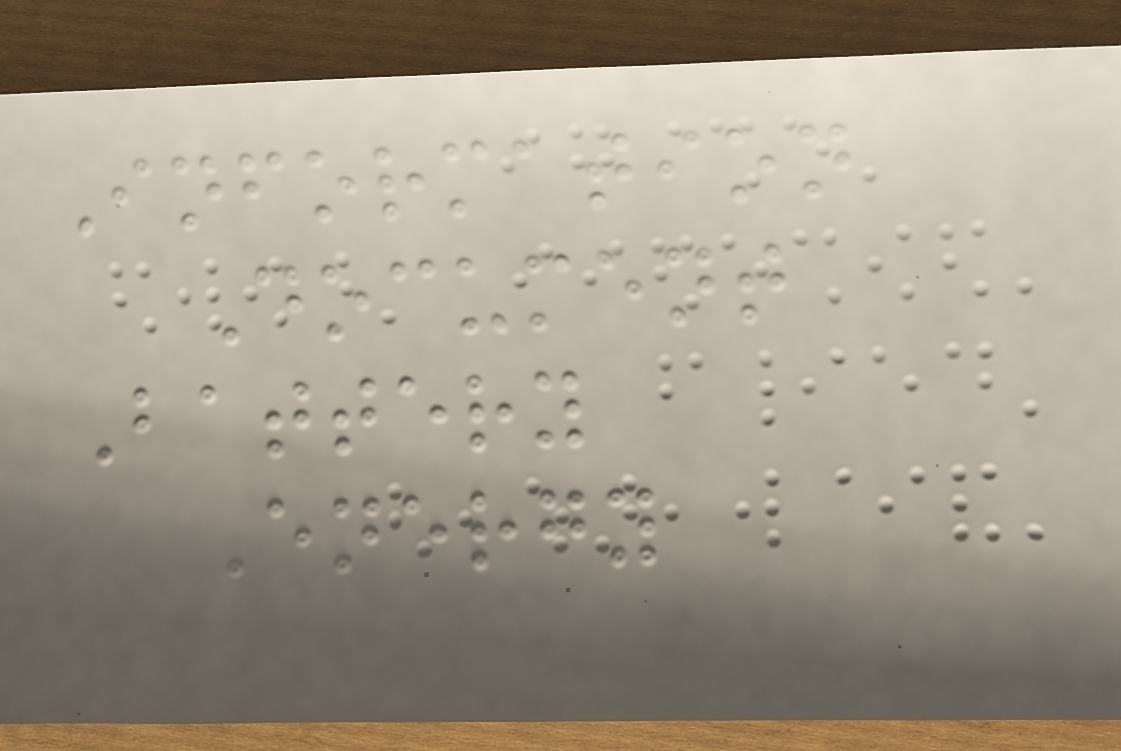Information
Document
Battery
Energy
